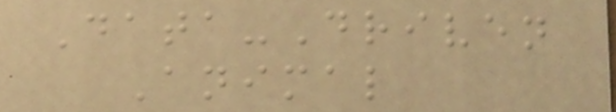Data-Driven
Animal
